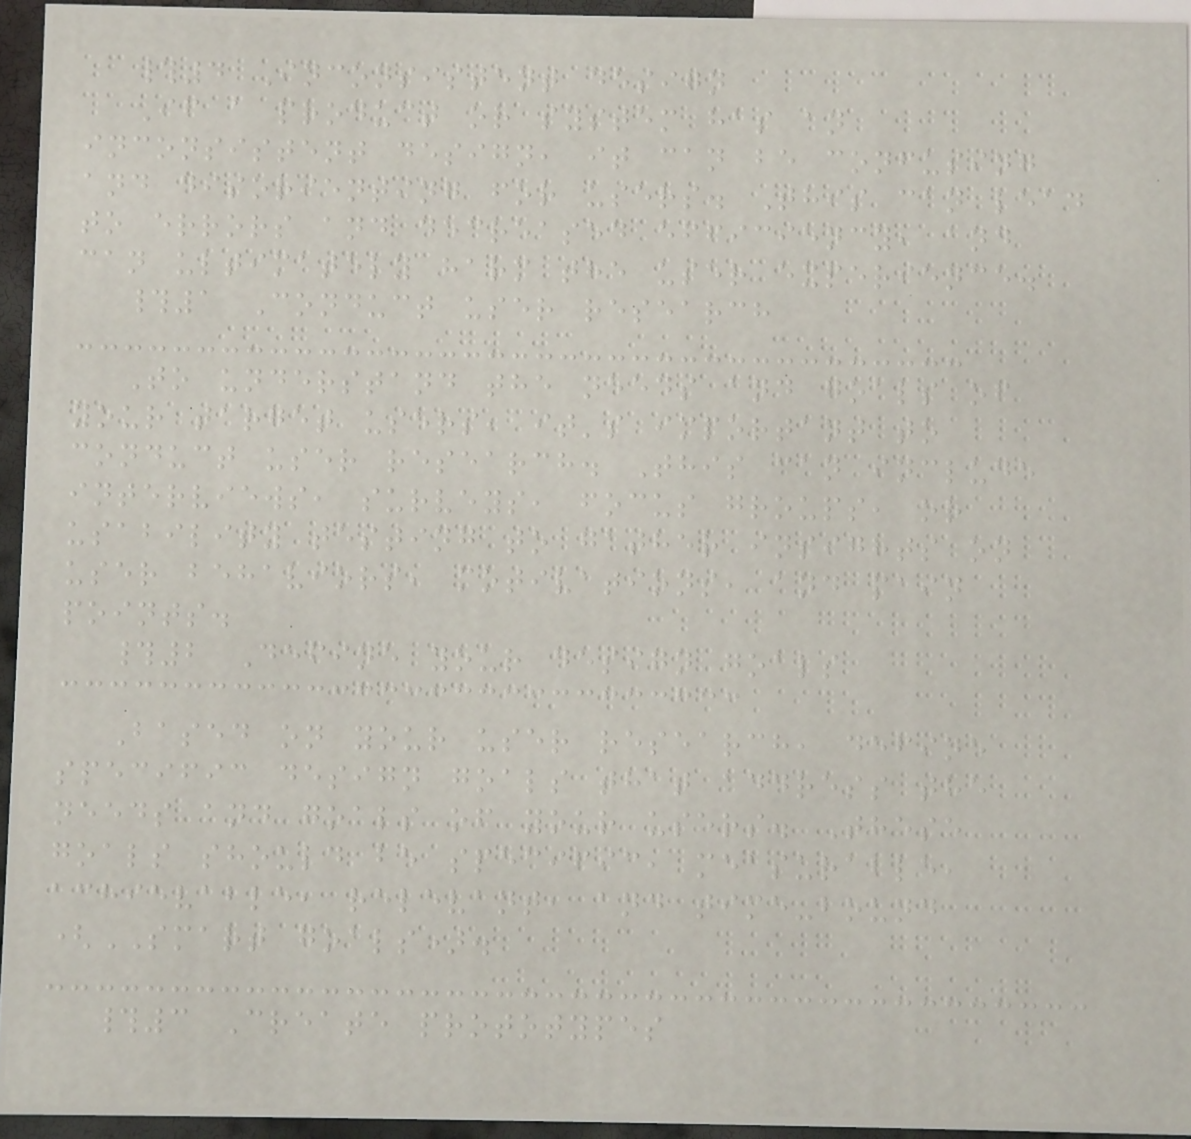#4 Inconsistent design
If a product or system has an
inconsistent design, it can be confusing
and disorienting for users. This can lead
to errors and decreased efficiency, and
can ultimately harm the user experience.
#1 Conduct user research
To understand the needs and goals of
your target users, it's important to
conduct user research. This can include
interviews, surveys, focus groups, or
usability testing to gather insights on
user behaviors, motivations, and pain
points.
#2 Define your design goals
Based on your user research, define
specific design goals that address the
needs and goals of your users. These
goals should be specific, measurable,
achievable, relevant, and time-bound
(SMART goals).
#3 Create prototypes
